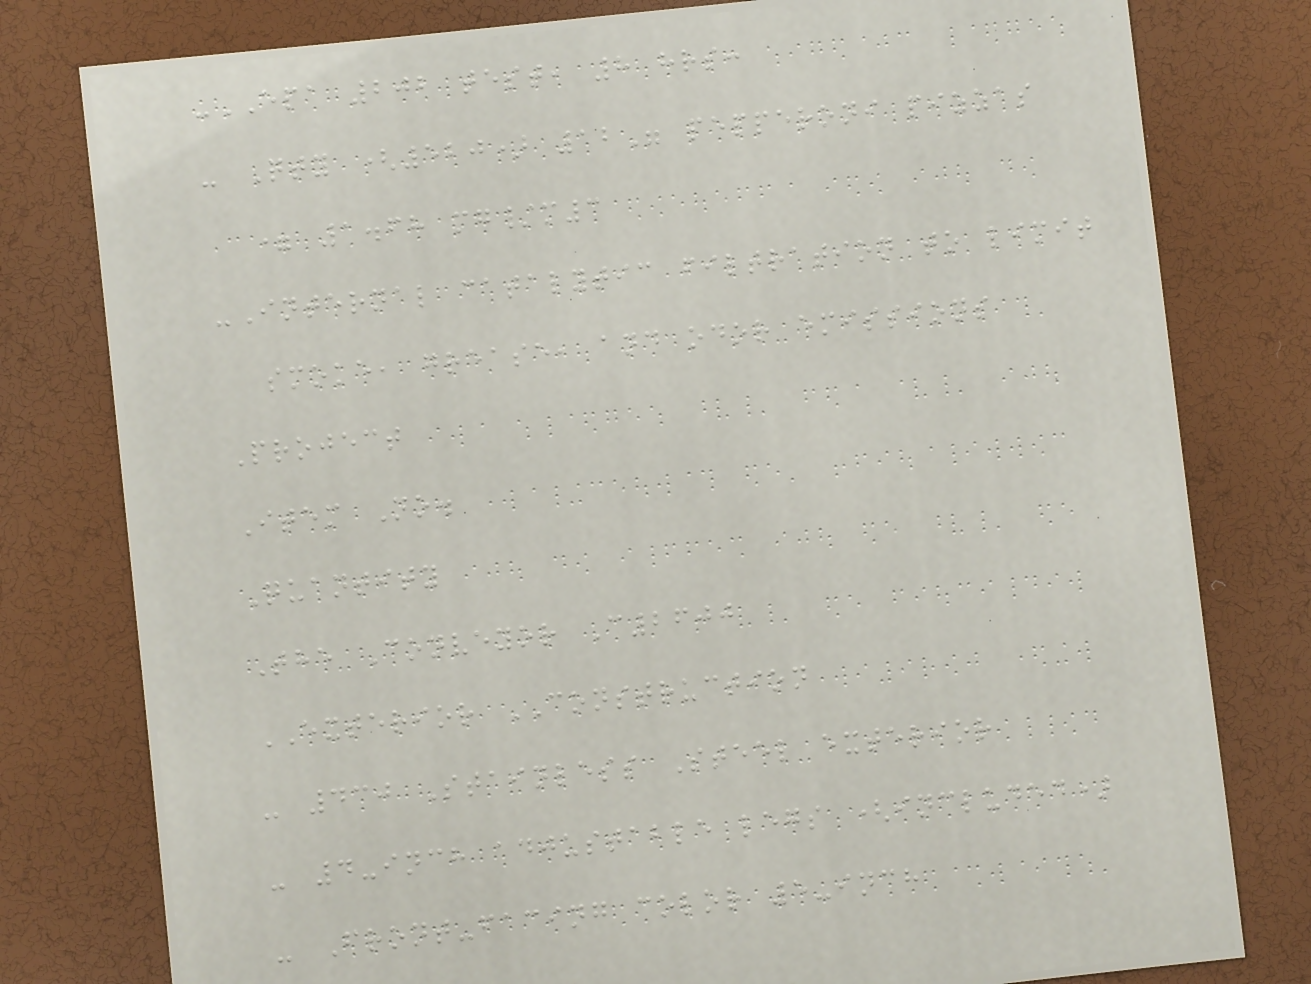-EPA 202 test, 8 hrs:
- Qty (520) 12" pepperoni pizzas
= 1.68 mg/m3
-Internal catalytic filtration to limit
smoke, grease, and odor emissions
Project
Item No.
Quantity
The Conveyor C2600
EXTERIOR CONSTRUCTION
- 430 Stainless Steel exterior
- 4-inch adjustable legs (included)
- Front-facing color 5-inch
